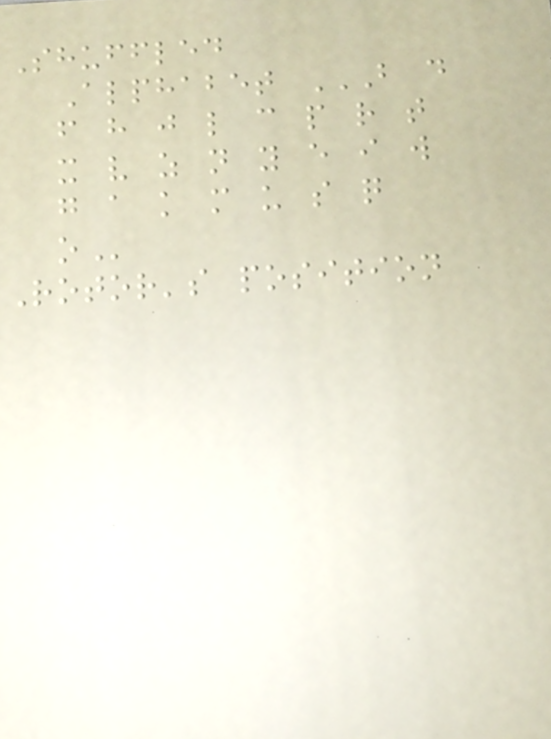Shuffled
Alphabet B D
F H J L C P R T
X V Z N Y E I W
G A K M U S Q
O
Rotor's position
